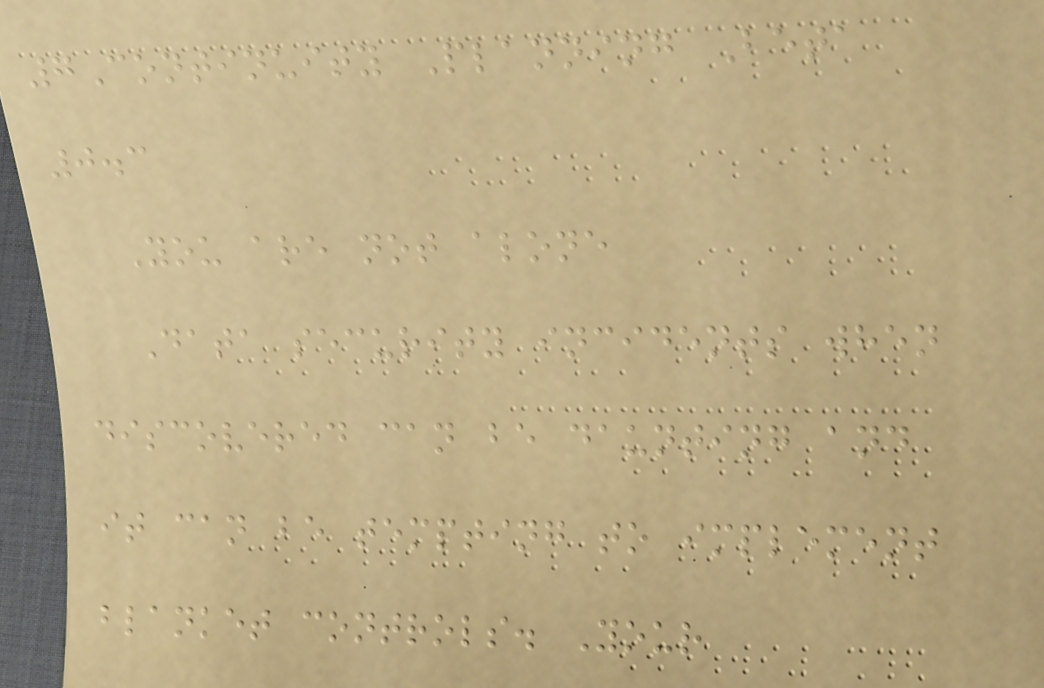7Continuity Planning Beta
0.3
You are not alone
Data security incidents when
discovered can be daunting and
it can be tempting to implement
blanket controls. Your
